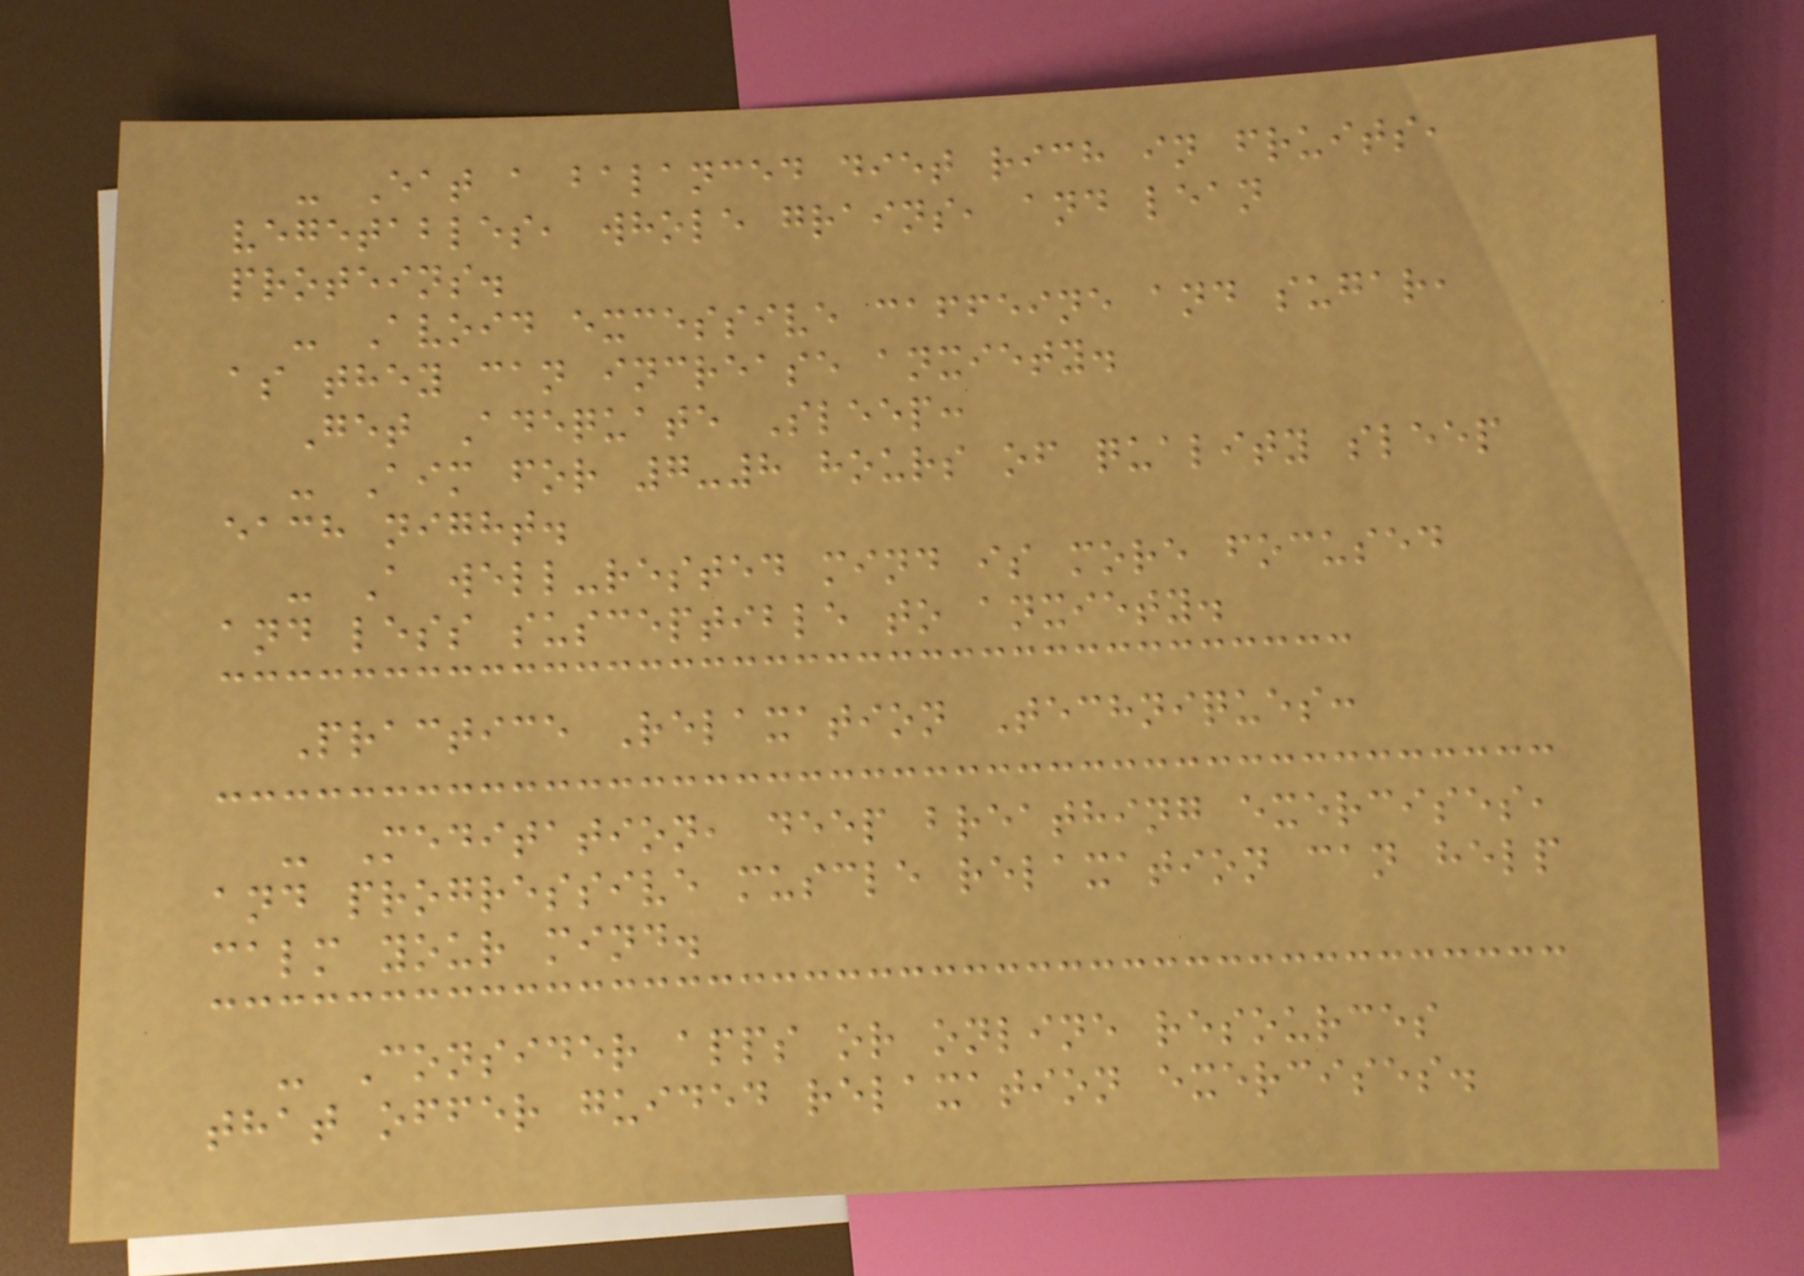- Eat a balanced diet rich in fruits,
vegetables, whole grains, and lean
proteins.
- Avoid excessive caffeine and sugar,
as they can increase anxiety.
Get Adequate Sleep:
- Aim for 7-8 hours of quality sleep
each night.
- A well-rested mind is more focused
and less susceptible to anxiety.
Practice Relaxation Techniques:
- Meditation, deep breathing exercises,
and progressive muscle relaxation can help
calm your mind.
- Consider apps or online resources
that offer guided relaxation exercises.
